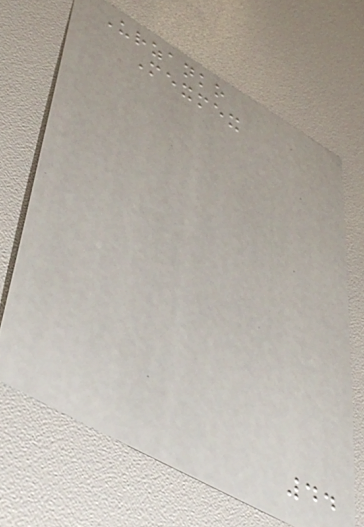Urzanko
Mexmex
44
